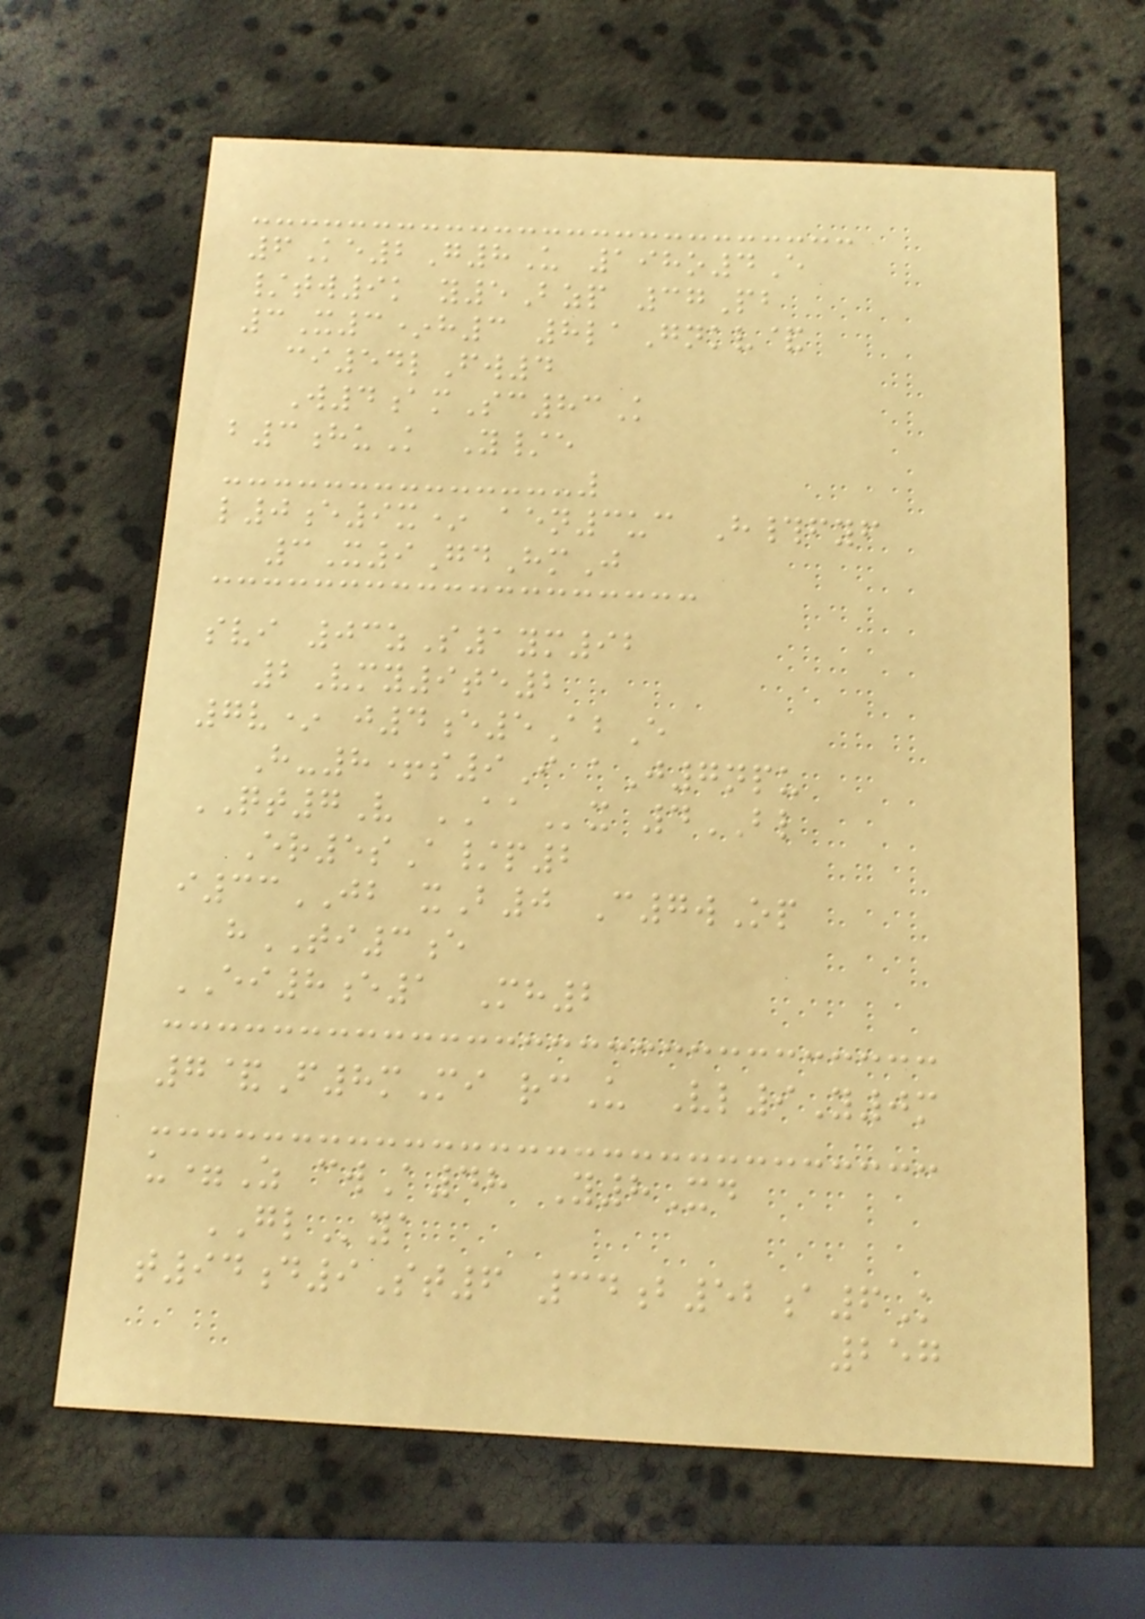6Ke2G8U 198o4E
/tw9k y5Bzp 37Pb
3X3*h3 8laGnkv&
ci54lFw4
W4amSc83K
b3huK Y/e
l0e9x* aen3uc H#fyf
3X9GdHmJ
svi 03zS1ym92
2Vmy9te2
7v* j4e5AbE
H-8+s9I aJ7npu
QT7V AAx 4BL
Er5sA/p2
i33JB xB0 C7wOp
hTI3e
EI8e1 Mh2
7&F8mMi rcU Vl9Y0m
u=Z cwA48 Y8Xd
GLya
t94d9St6 34b52a6K
257
